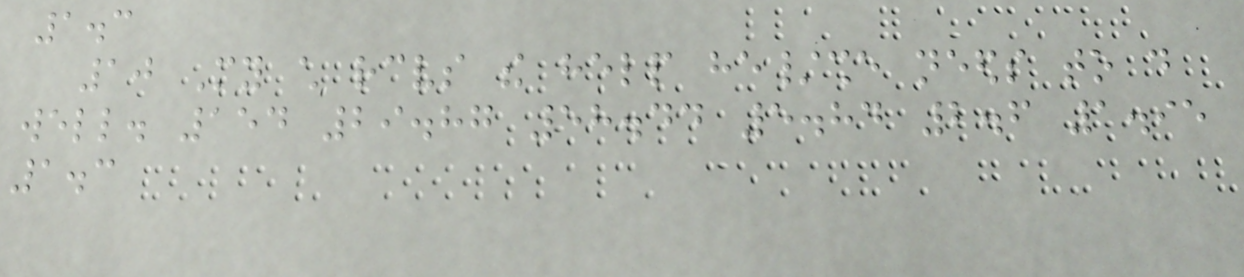1.3
10 My child receives the help he/she needs to do
well. 154 29.87 58.44 5.84 2.6 1.95
1.3
